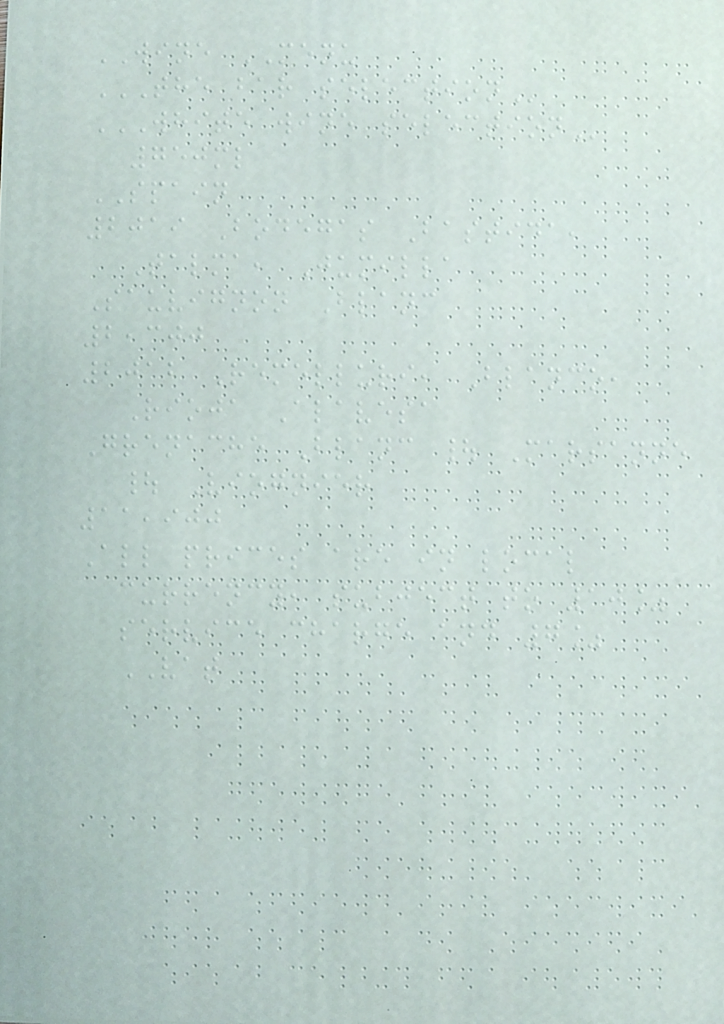WINE MENU
THE BAR SELECTION
WHITE WINE SELECTION
750ml
SPAIN
2019 Bodegas Bastida,
Talma, Jumilla
Sauvignon Blanc
2,300
2012 Remelluri, Blanco,
Rioja Alavesa
Grenache Blanc | Marsanne
| Viognier
11,900
All prices are in local
currency, subject to 10%
service charge and 7%
VAT
